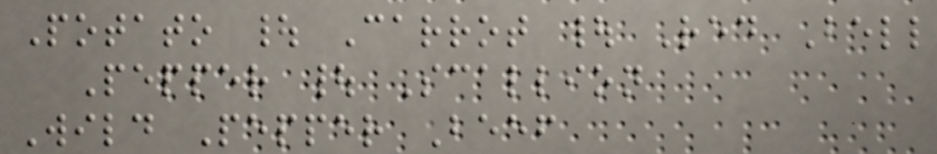Potato | Carrot | Red Bell
Pepper | Scallion
Wild Pepper Beef
